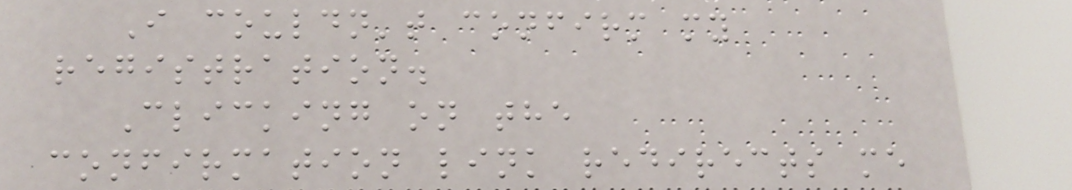I couldn't confirm my
registration.
Clicking on the
confirmation link redirects me
